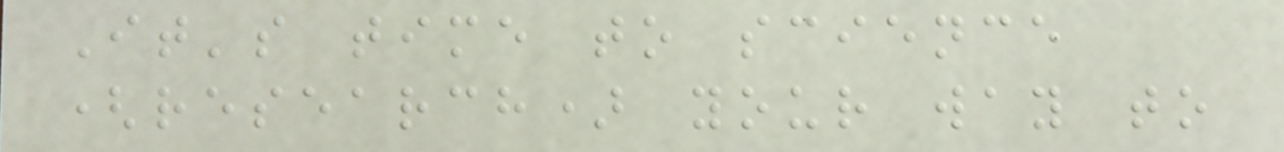It's time to science
(research) your way to
